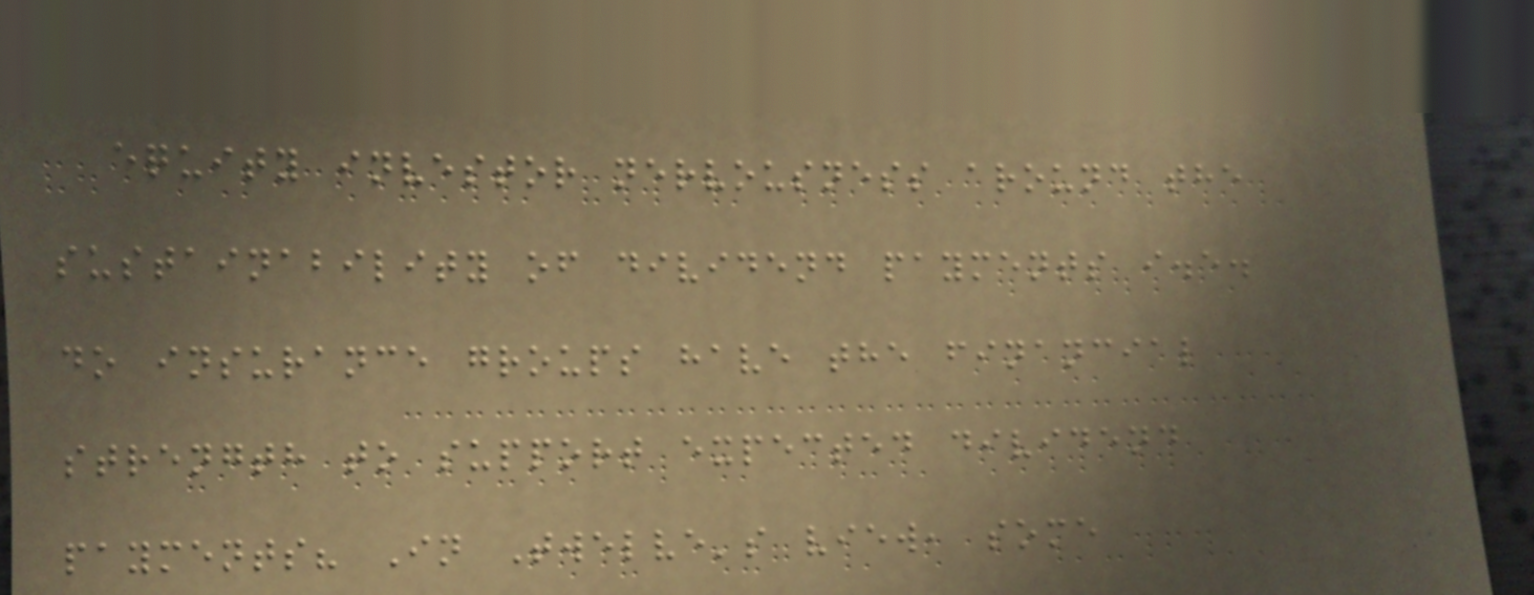equity investor nervousness around the
sustainability of dividend payments i.e.
do insurance groups have the financial
strength to support expected dividend
payments? In Twelve's view, some
